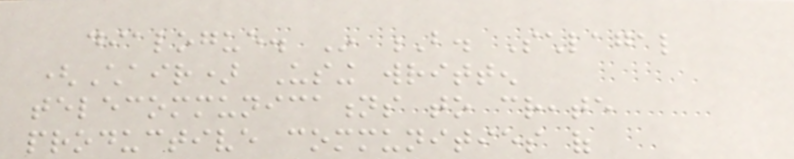dialogue. In B. Schlagal
(Chair) Using written
telecommunications to create
productive communities of
